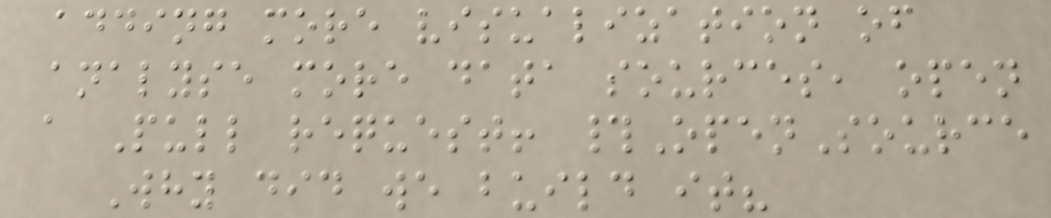adding more visualization of
analyse more data sources, open
a Pull request! #OpenSource
Why did we build it?
